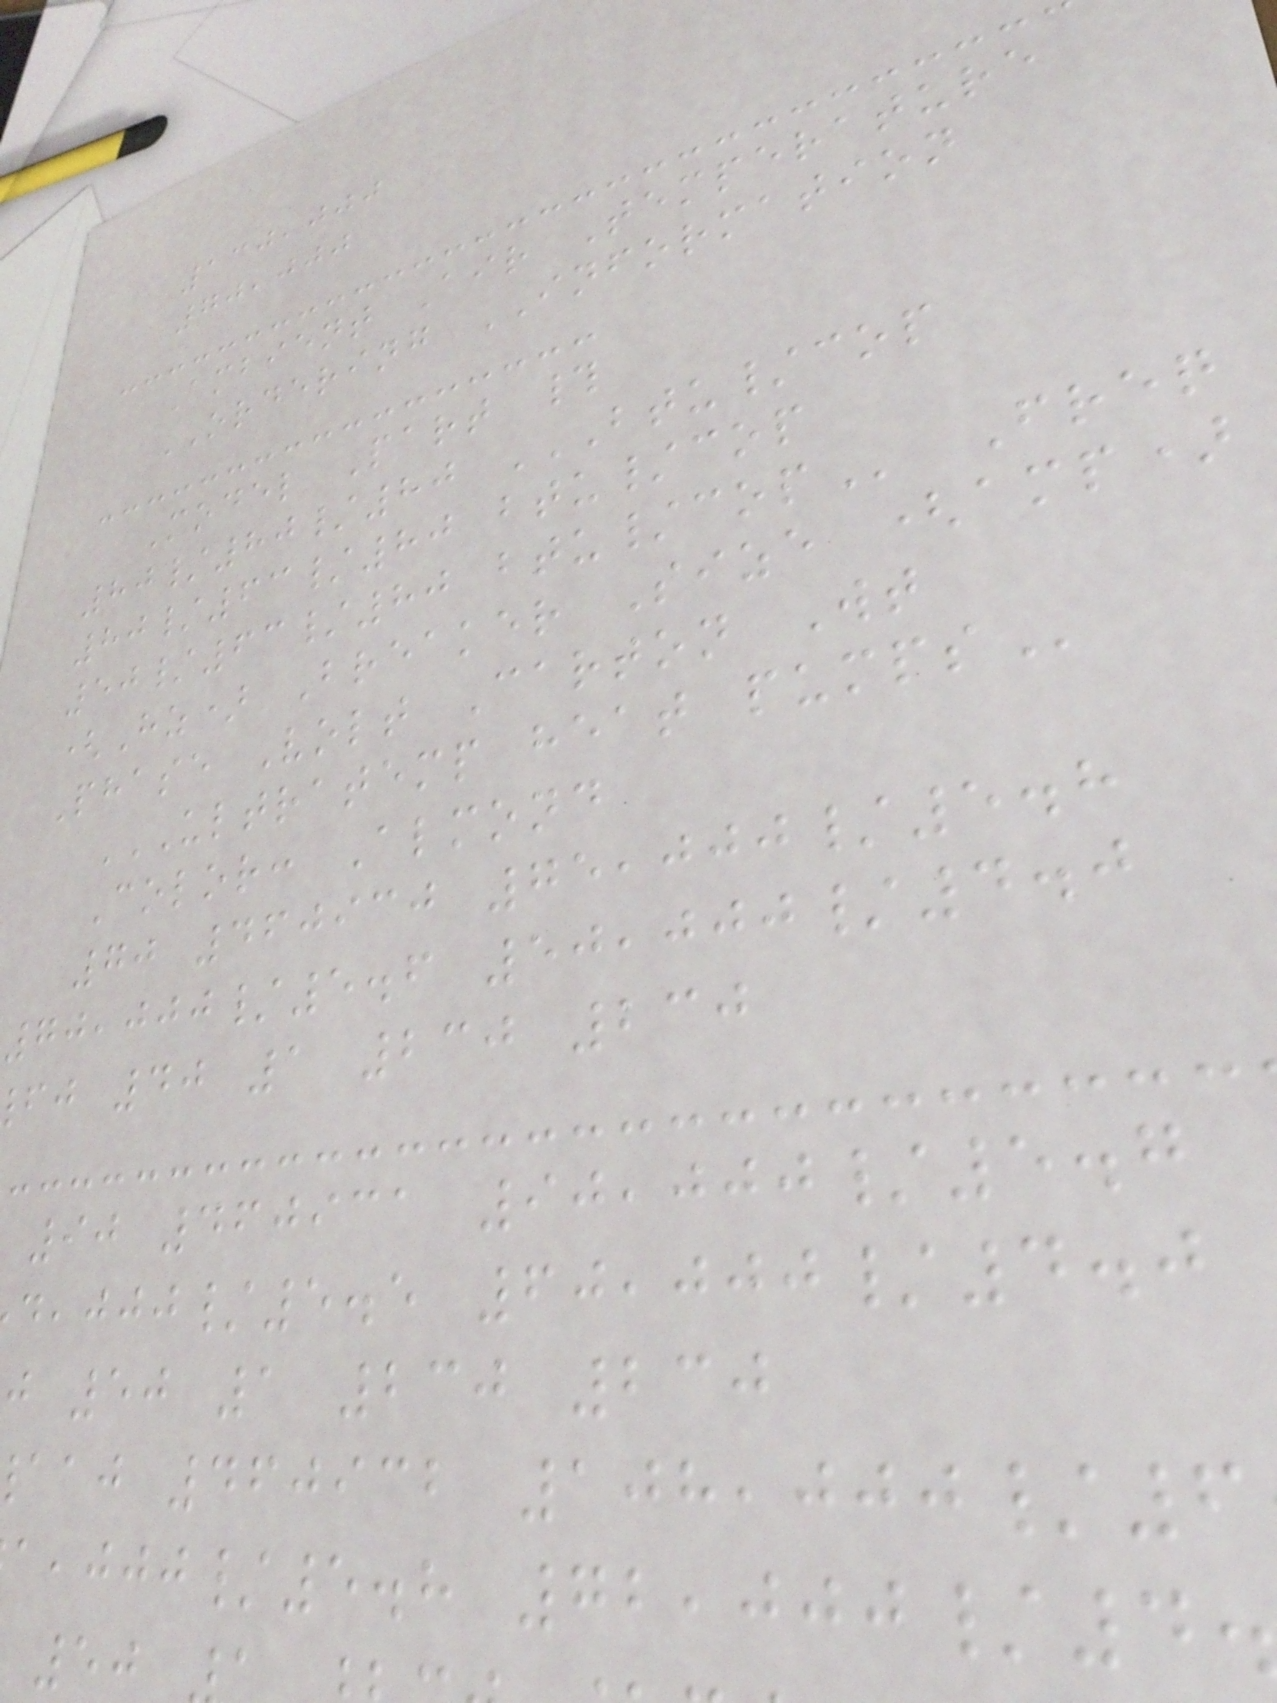130,000
70,000
Ambient Air Temperature
ORDERING INFORMATION
Model Part #
80/80/80 BTU/COP
80/63/80 btu/cop
50/63/80
(Hz) Breaker Size (amp)
Phase Volt Carton Wt
ULTRATEMP HEAT PUMPS
Color: Almond
70 460930 75,000/5.8
70,000/5.6 50,000/4.0
fj 40 1 230 230
90 460931 90,000/5.7
/5.5 60,000/4.0
j 50 1 230 230
aaj 460932 108,000/6
/5.8 72,000/4
